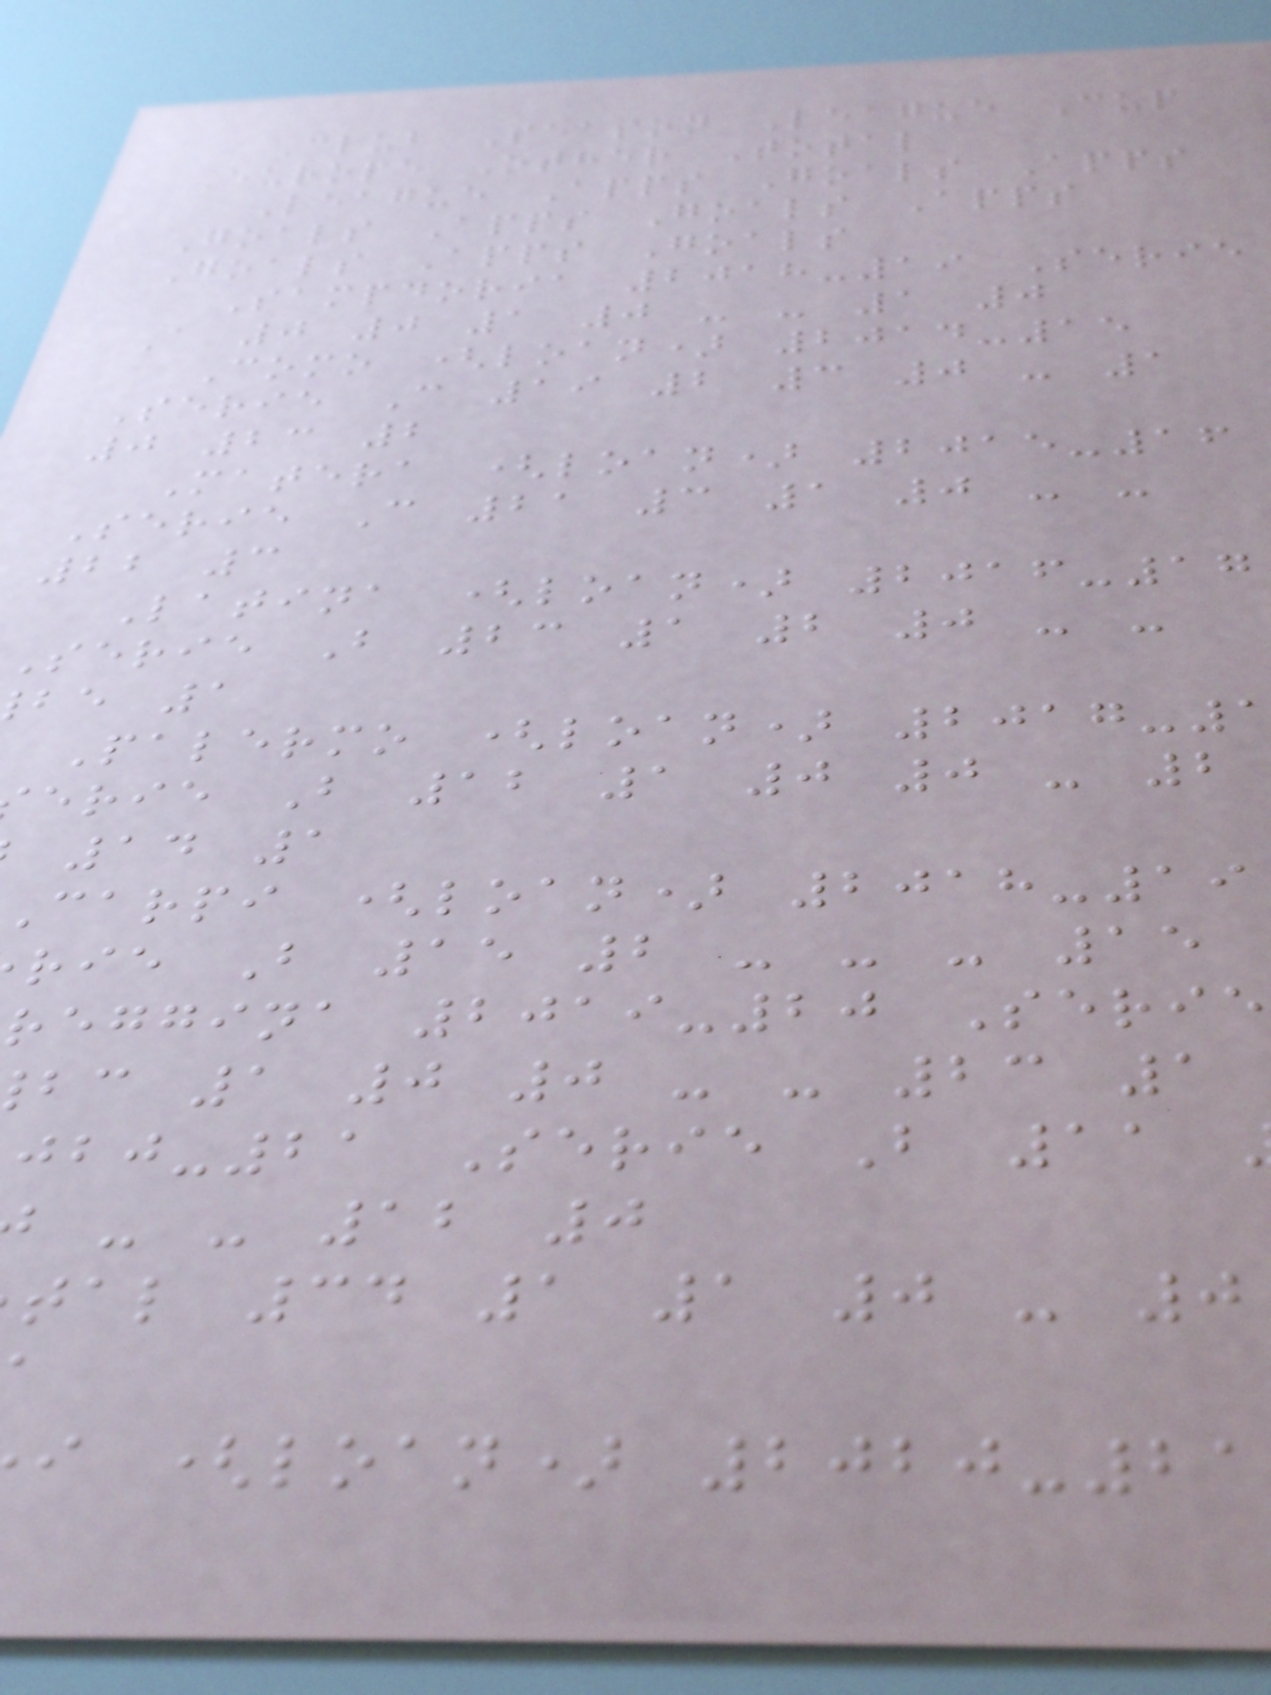Club Season League Cup
Europe Other Total
League Apps Goals Apps
Goals Apps Goals Apps
Goals Apps Goals
Sampdoria 2018-19 Serie
A 0 0 1 0 - - 1 0
Como (loan) 2014-15
Serie C 19 2 3 0 - 1
0 23 2
Matera (loan) 2015-16
Serie C 21 3 1 0 - -
22 3
Latina (loan) 2016-17
Serie B 23 1 2 0 - -
be 1
Palermo (loan) 2017-
erie B 12 1 0 0 - 2
14 1
carpi (loan) 2018-19
rie B 15 2 - - - 15
reggina 2019-20 Serie
bc 1 0 0 - - 23 1
-21 Serie B 11
- - 12 0
tal 34 1 1 0 - 0
i (loan) 2020-21
